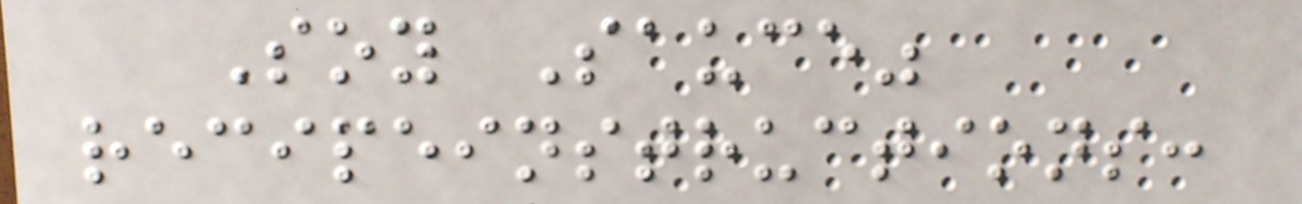Soy Sauce"
recipeinstructions:
